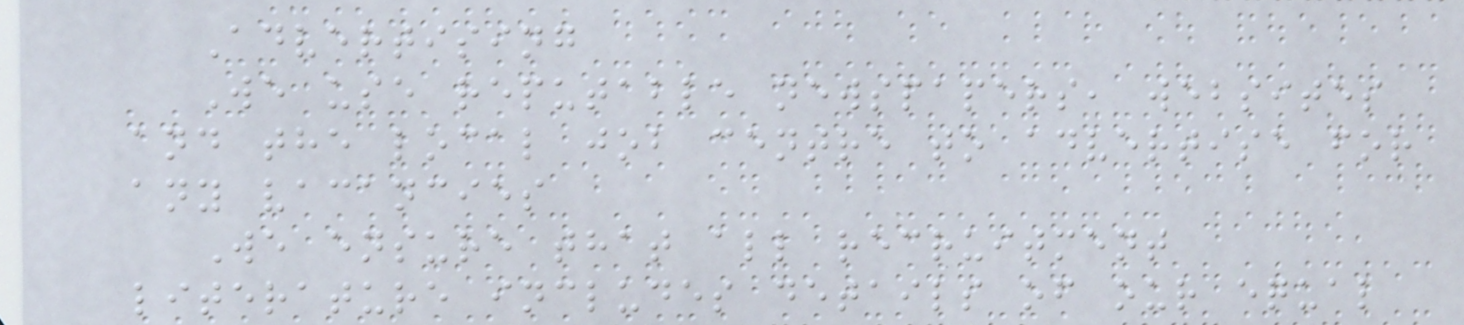Advertising
We use reputable newspapers, websites
and the local job centre to advertise for
any vacancies
We ensure that all recruitment
literature includes details of our equal
